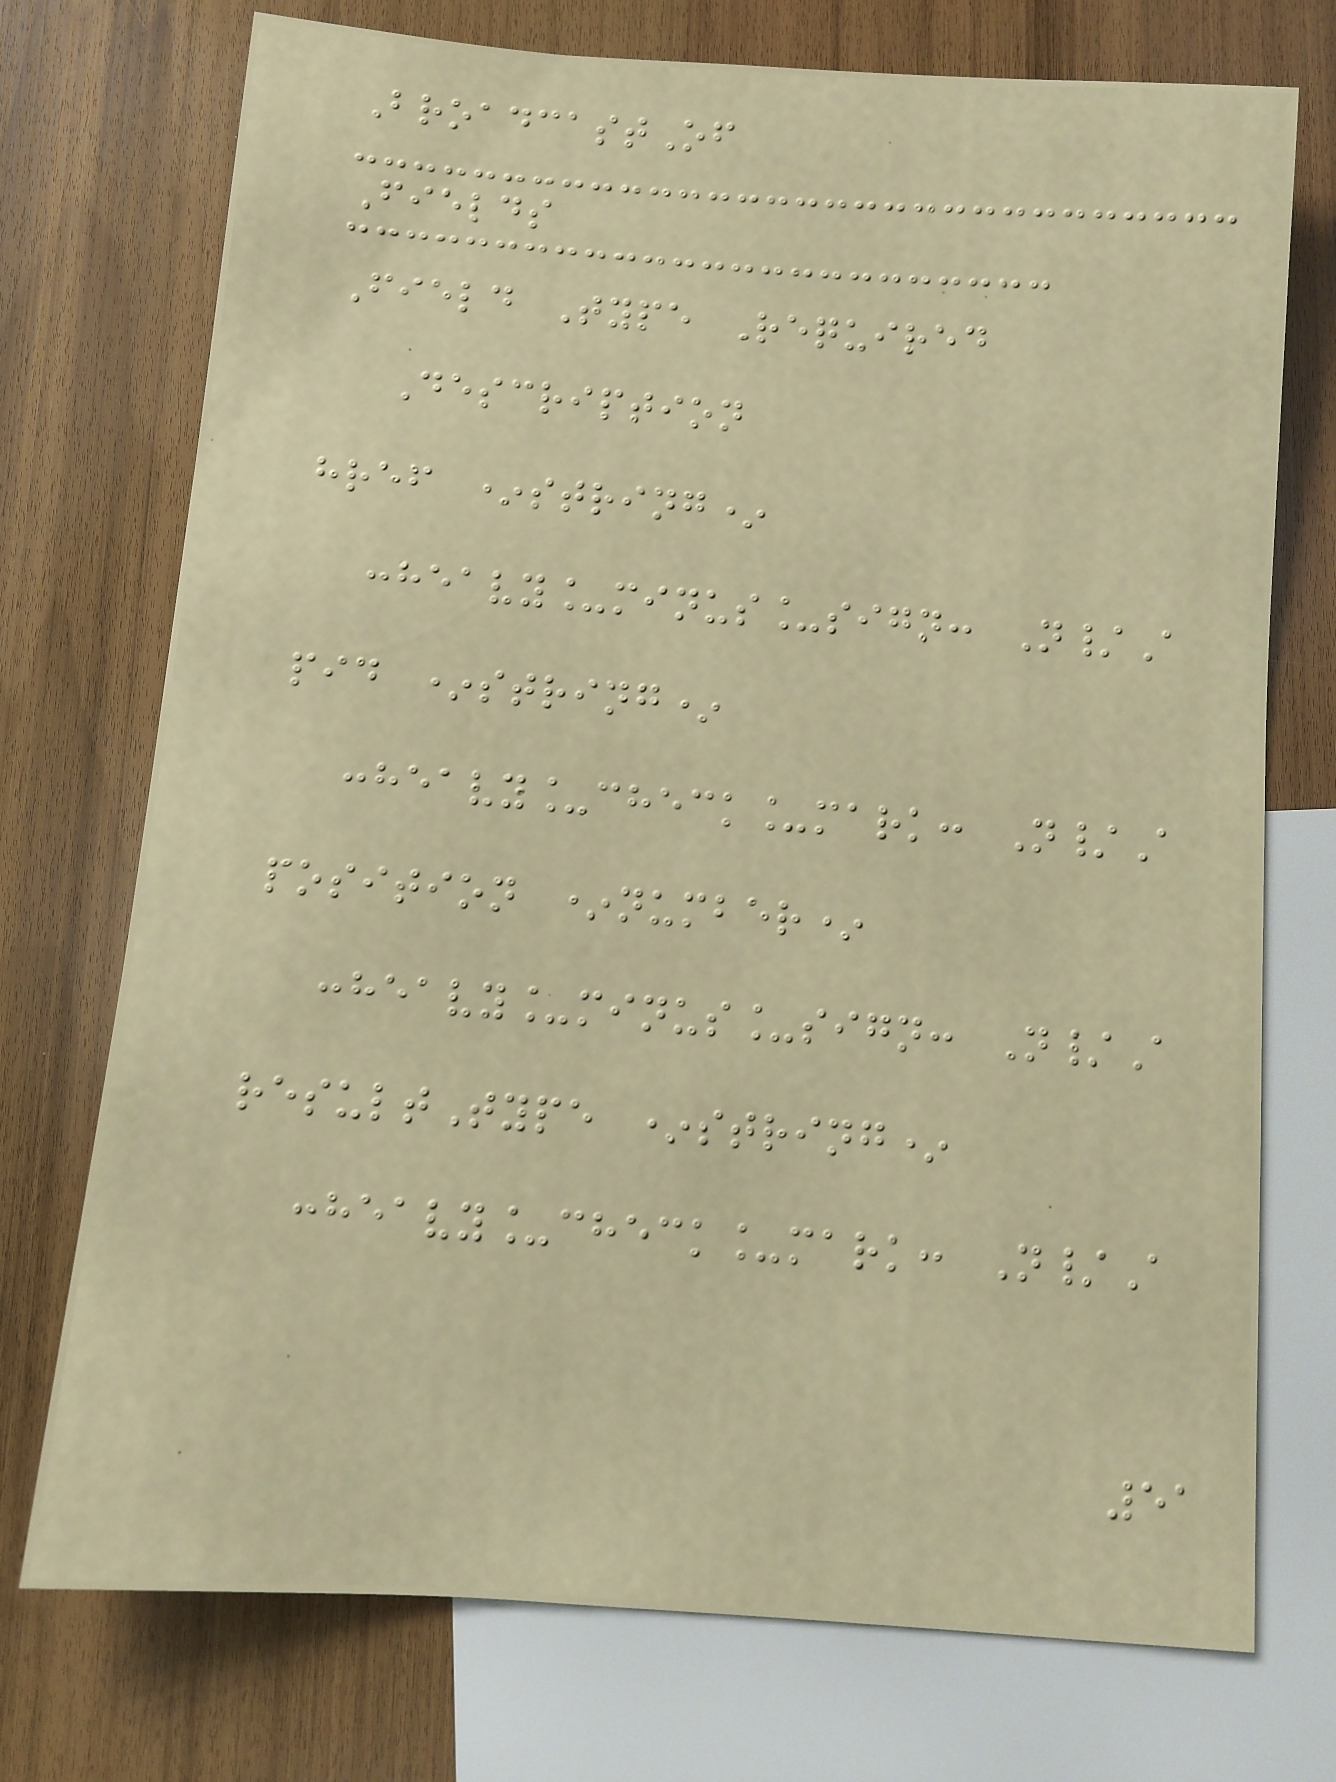BroadcastOf
Fields
Field Type Required
Description
href *string*
:heavy_minus_sign: N/A
pid *string*
:heavy_check_mark: N/A
position *number*
:heavy_minus_sign: N/A
resultType *string*
:heavy_check_mark: N/A
51
